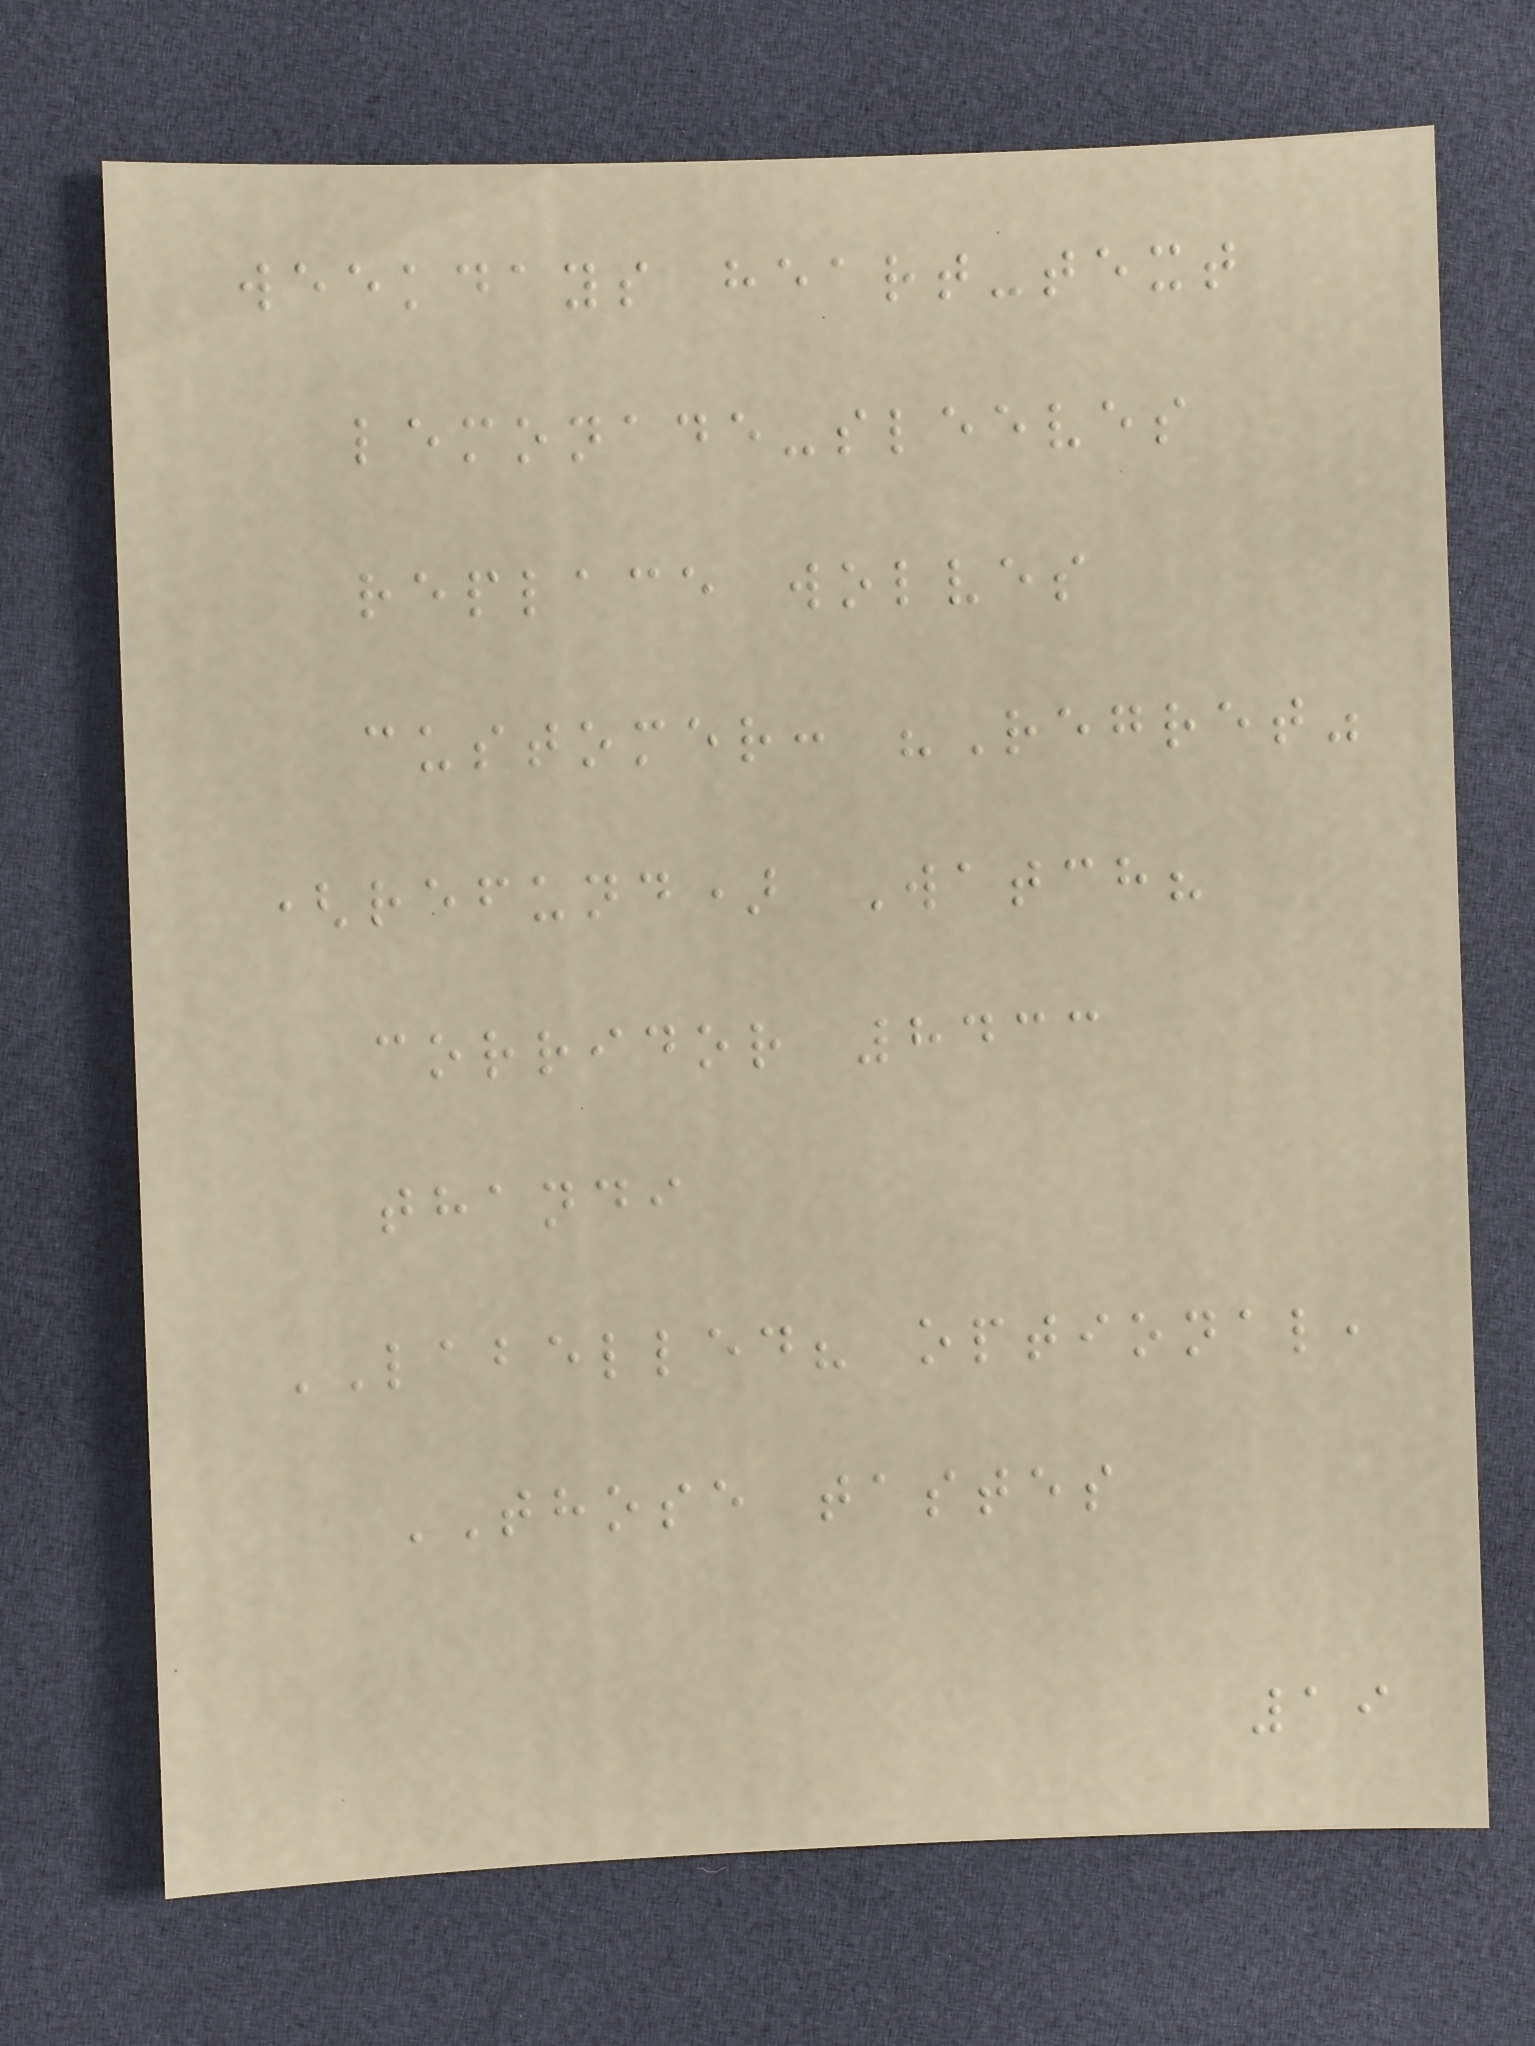weekdays heart-text
lemonade-sleeves
replace wolves
customer: "Regret"
(refund) Watch?
corridor 8433
thandi
LABELLED? optional,
THOSE tastes
19
